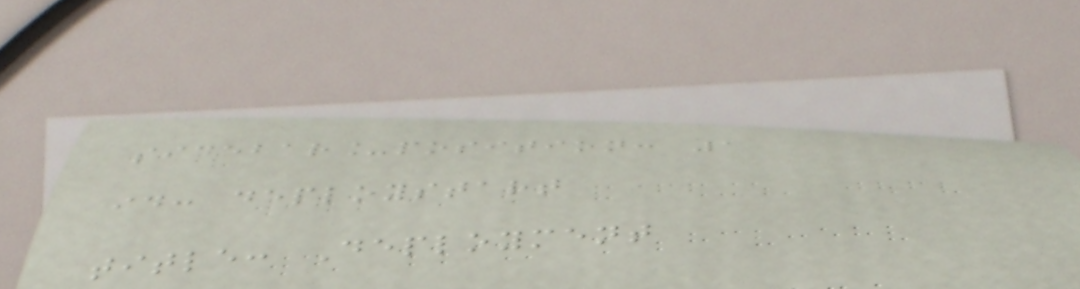sidebar_position: 1
id: deploystart
title: Deployment
